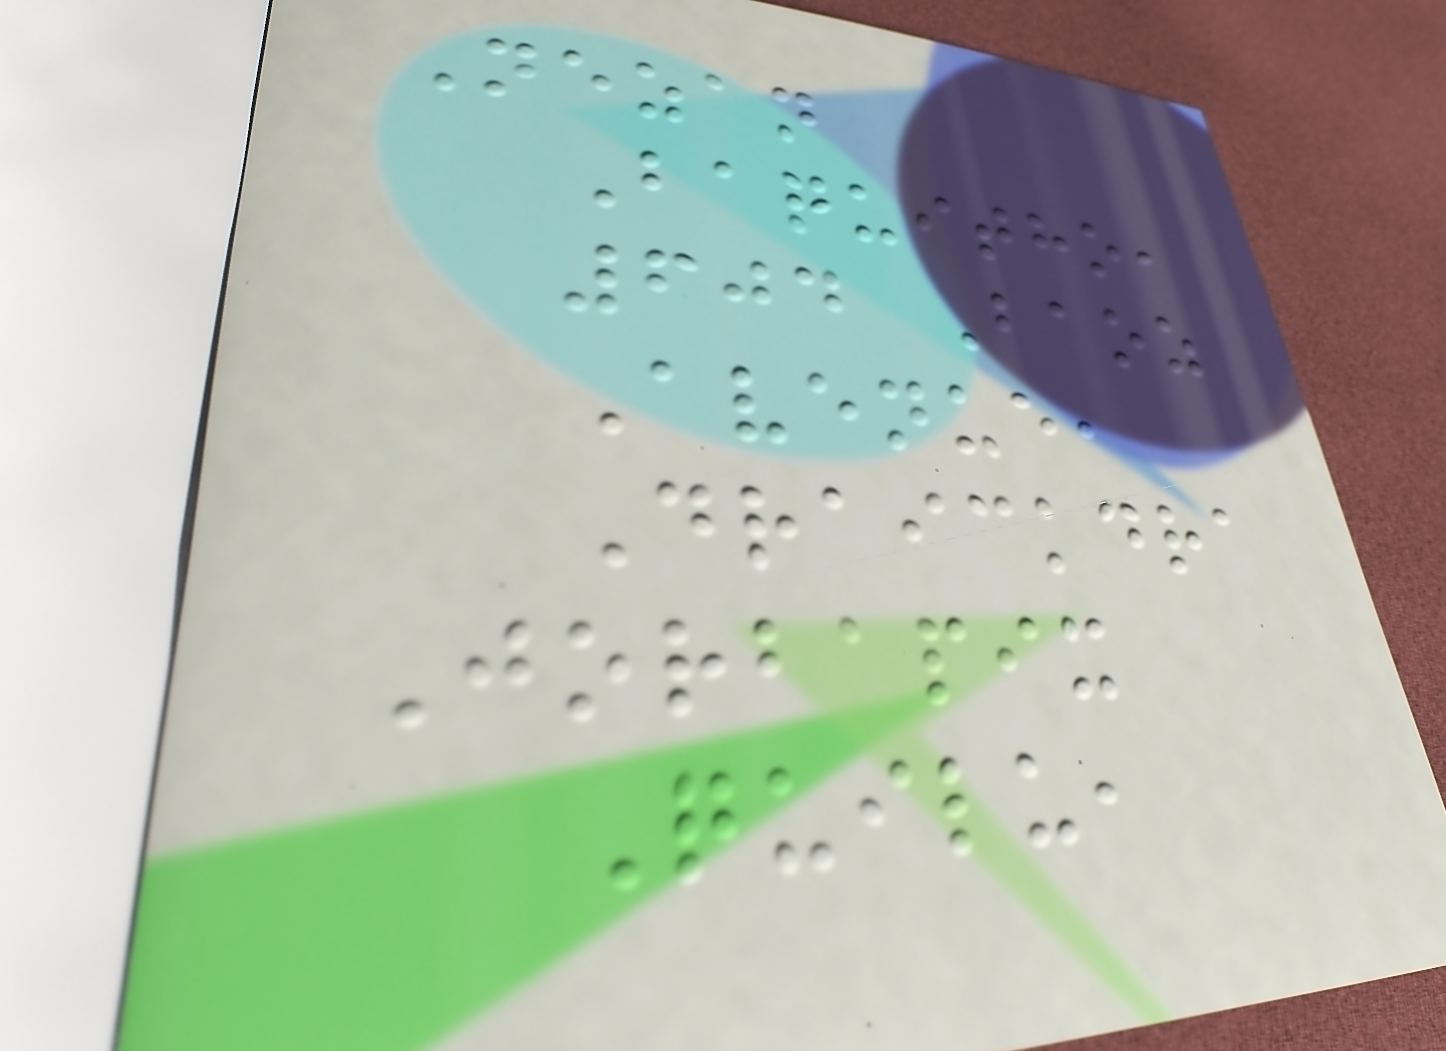Nezan
Baquitho,
604 Baoz
Avenue,
Draickdra
Jorbapix
Quilu,
